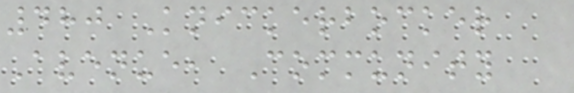480 Knickerbocker
Avenue, Community
